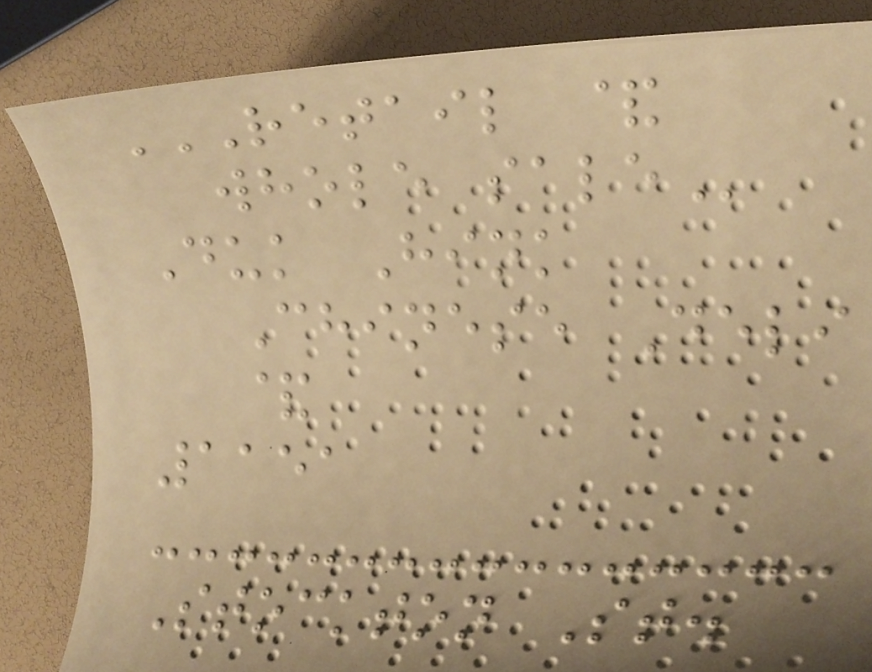RETAIL &
WHOLE SALE
Duk Hink
Chinese Deli
&
1151
Stockton St.
